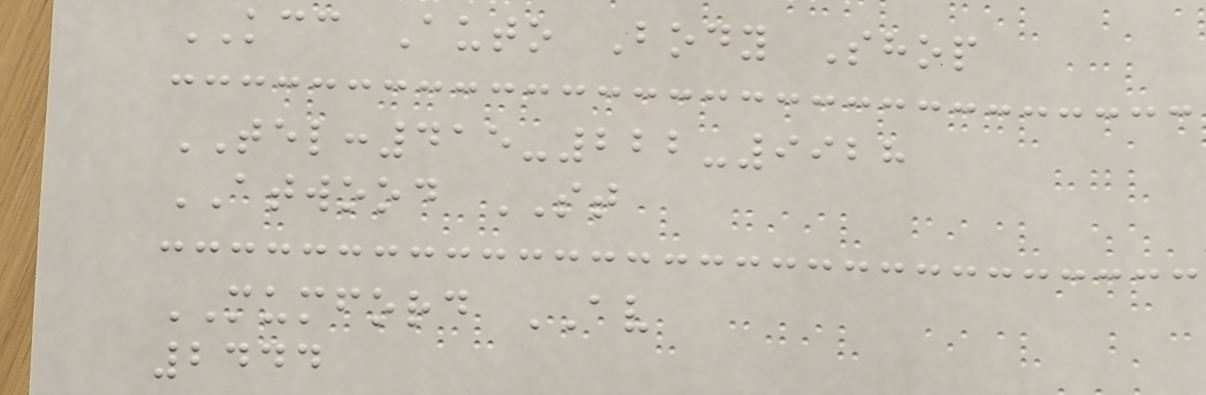KCC Auto Body Shop
TEL:415-222-9928
ATWOOD ST
MUMFORD AV
2444
